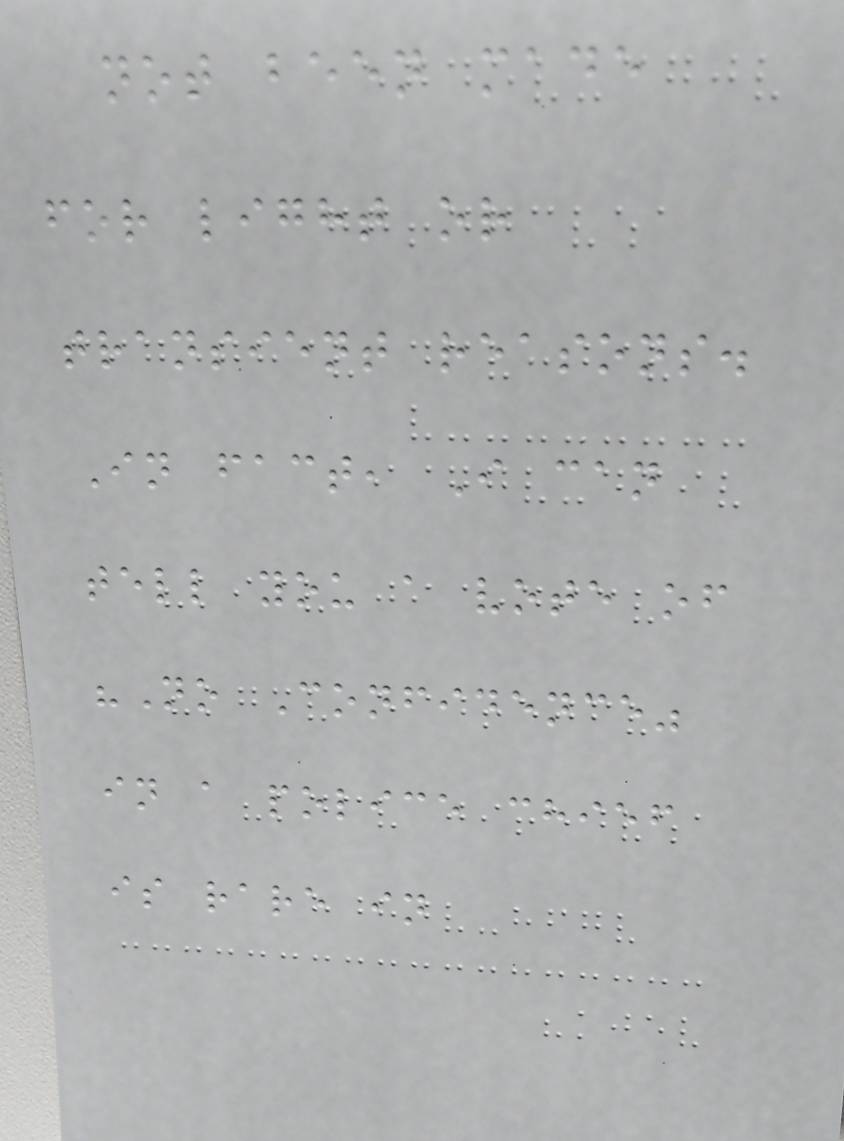not been made
for light or
transient reasons.
In fact, I can
tell you a vote of
"No Confidence"
in a police chief
is rare in
